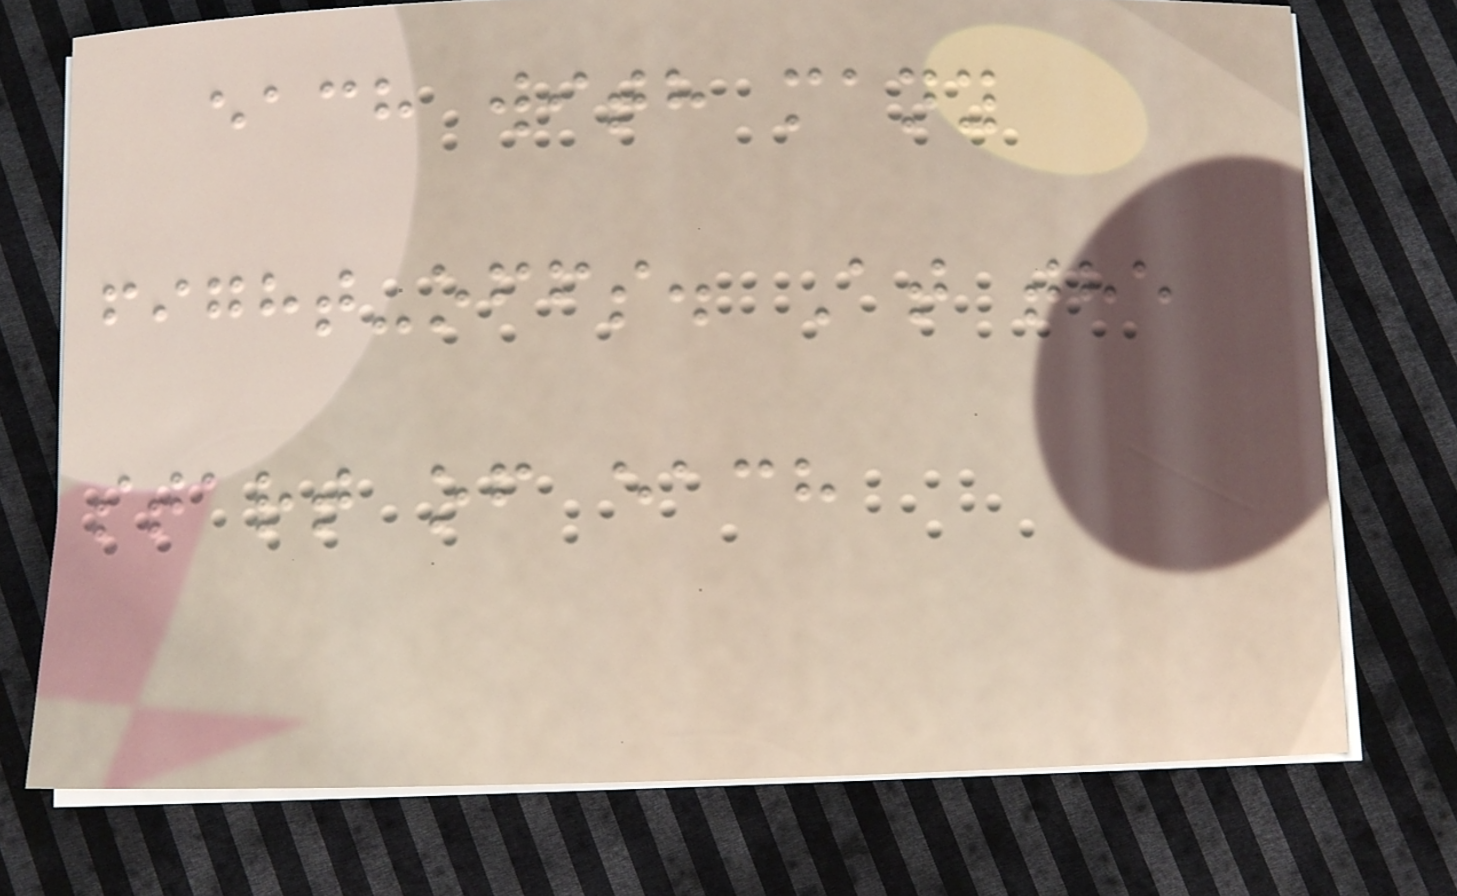each with many
fight-offs. At the
start of each
